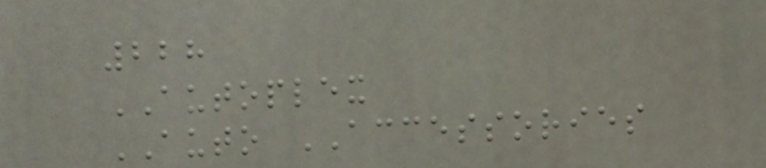228
AUTOPLEX
AUTO ACCESSORIES
